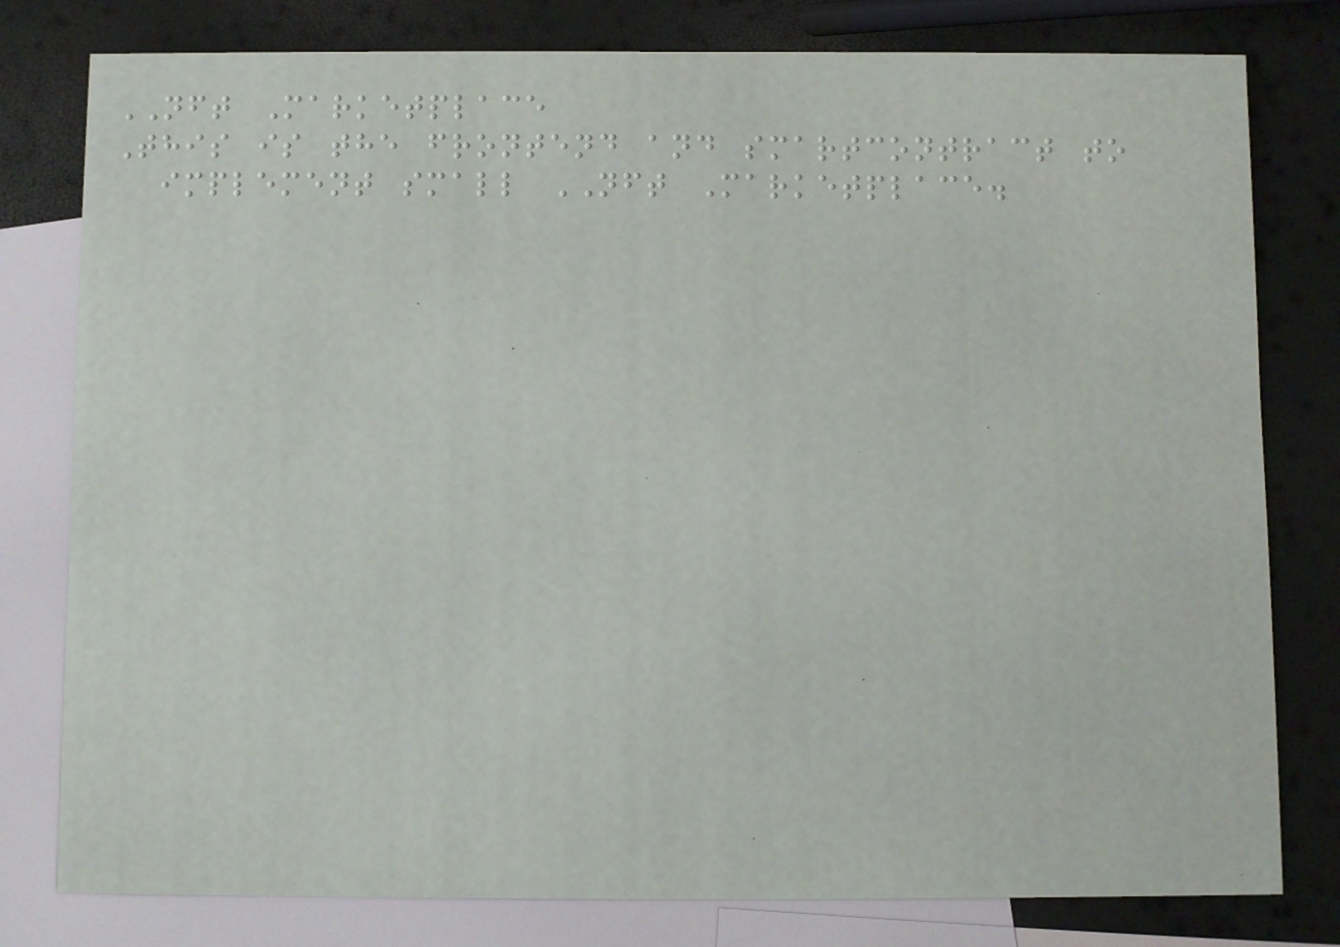NFT Marketplace
This is the frontend and smartcontract to
implement small NFT Marketplace.
